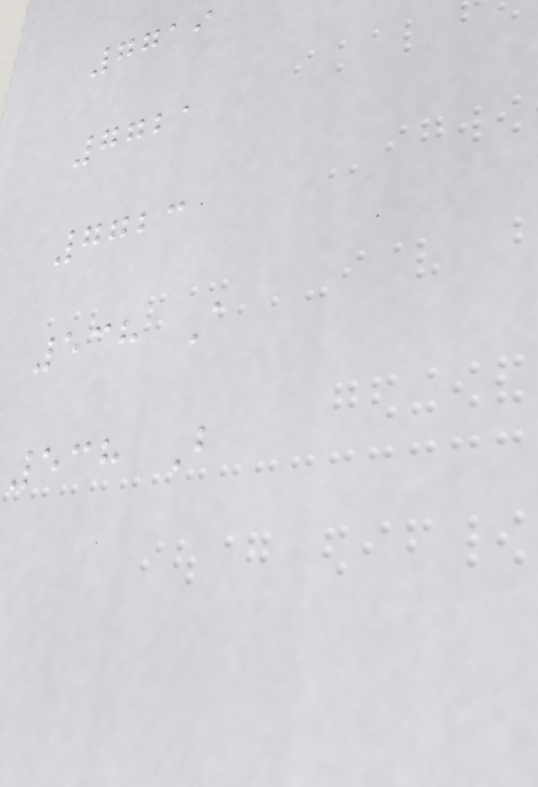7719
7721
7723
538 A
538 B
